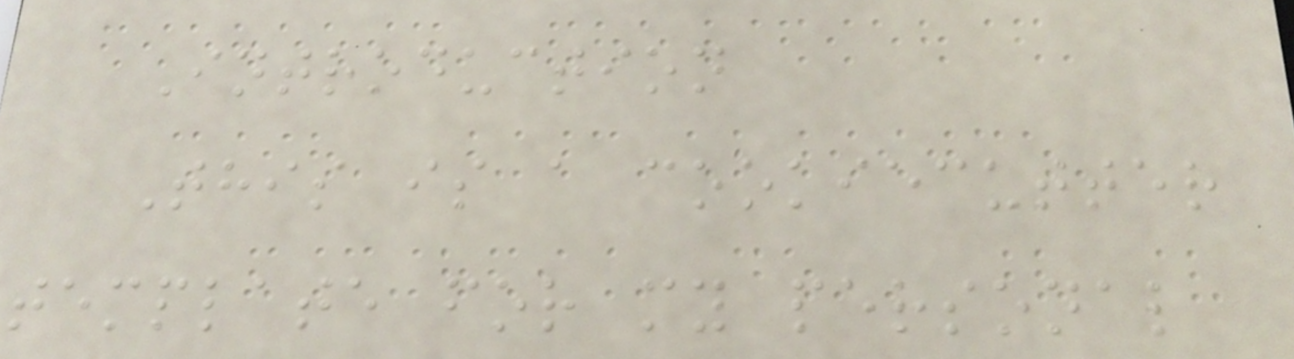Introduction
This is a cookiecutter
template for my personal
